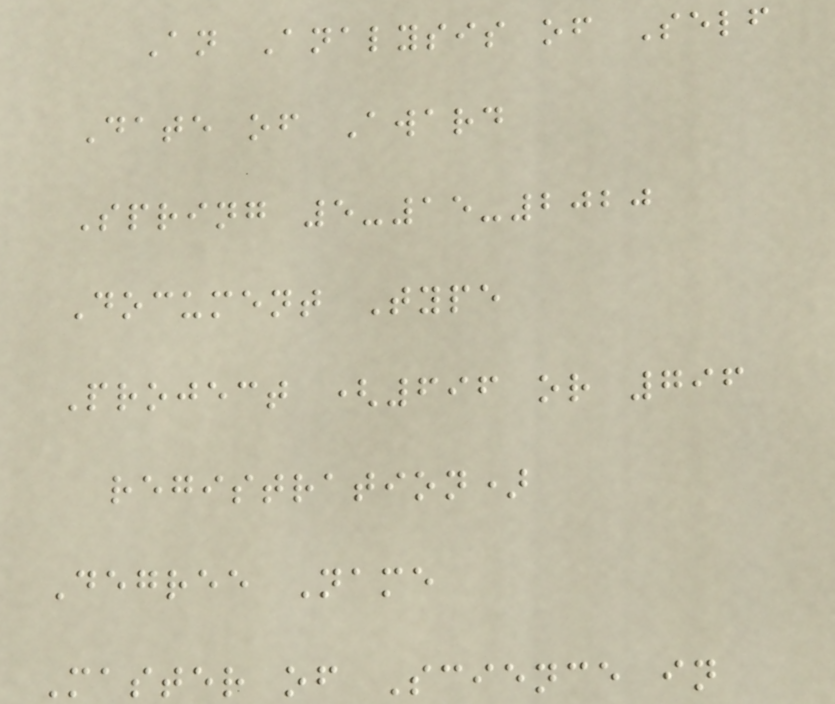An Analysis of Self
Date of Award
Spring 5-15-2020
Document Type
Project (696 or 796
registration)
Degree Name
Master of Science in
